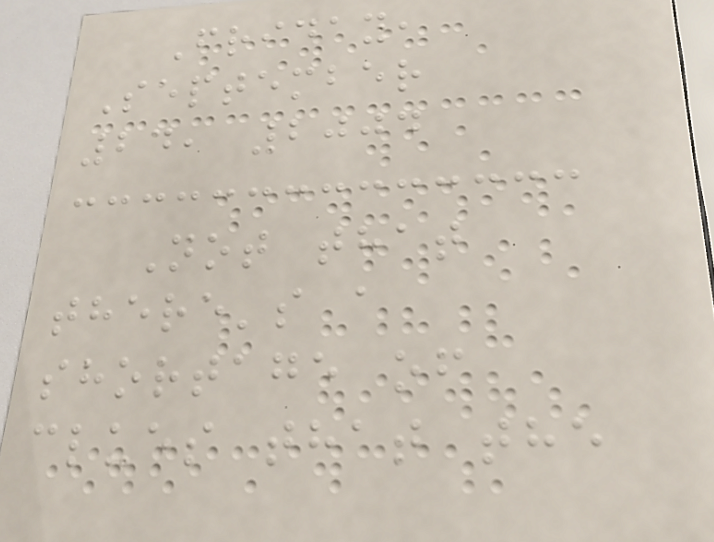Friday,
September
24, 2004
Not that
there's a
shortage of
clues that the
